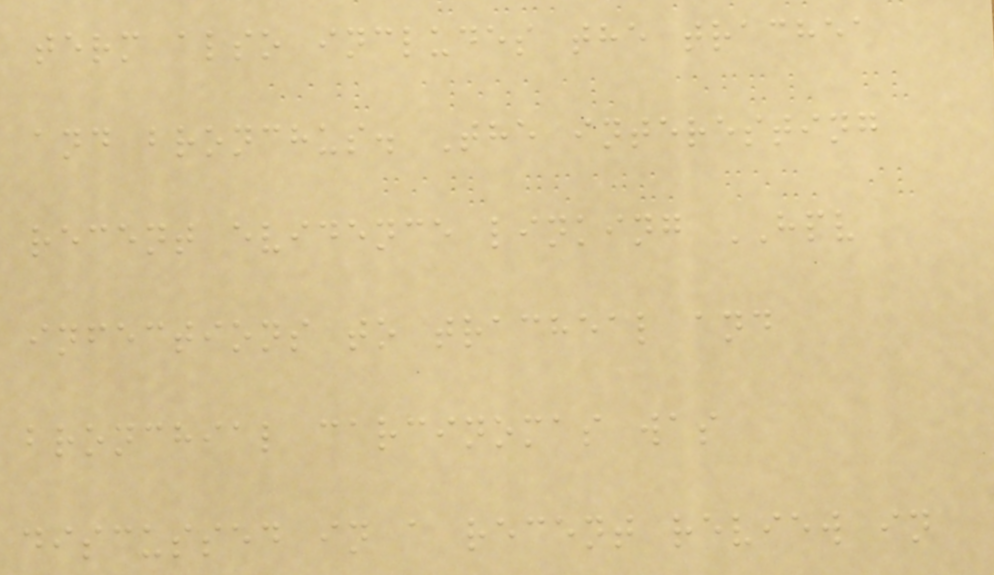term also includes the trachea
and bronchus. The interesting
recent evidence linking HPV
infections to tracheal and
bronchial carcinomas was
discussed in a recent review in
